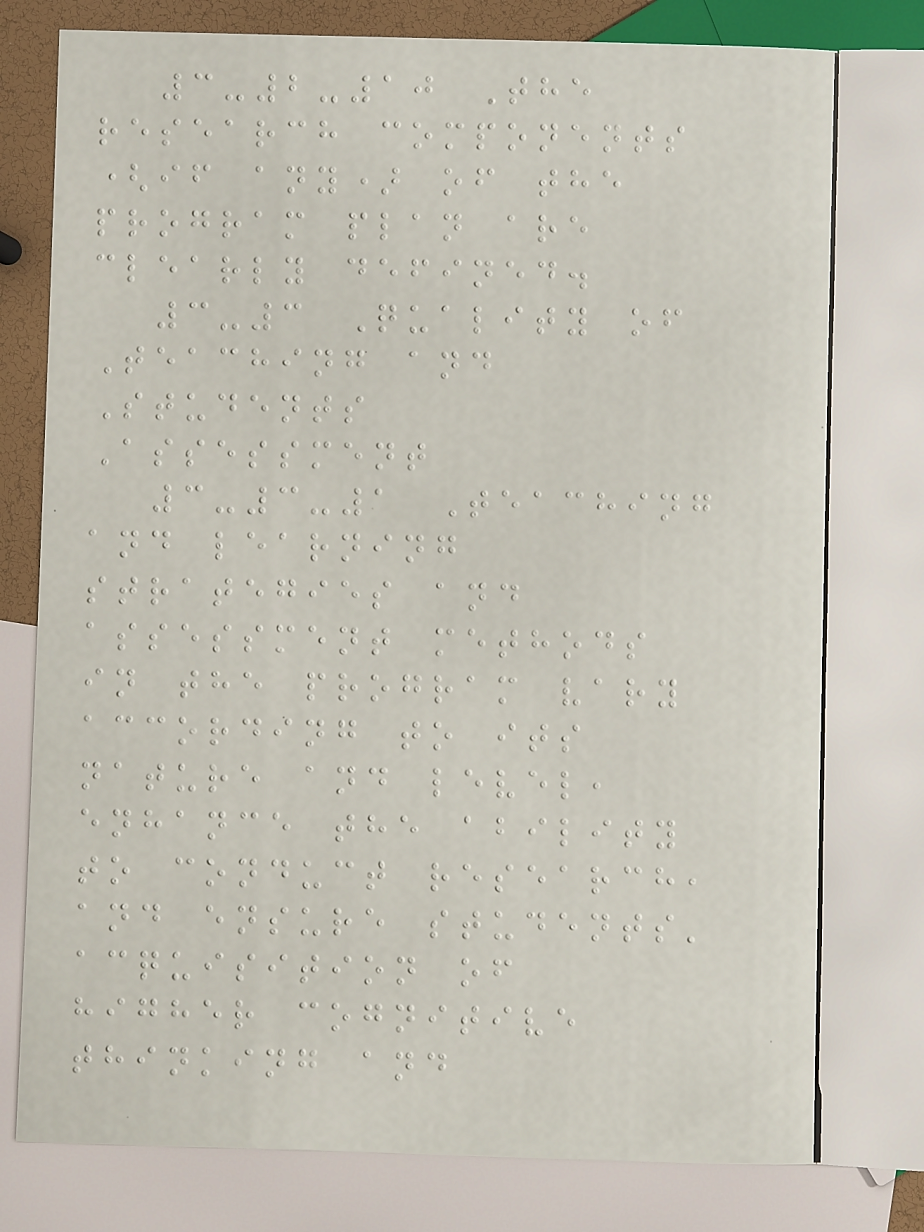3-2-10 The
research components
(if any) of the
program plan are
clearly defined.
3-3 Quality of
Teaching and
Students
Assessment
3-3-1 Teaching
and learning
strategies and
assessment methods
in the program vary
according to its
nature and level,
enhance the ability
to conduct research,
and ensure students'
acquisition of
higher cognitive
thinking and
